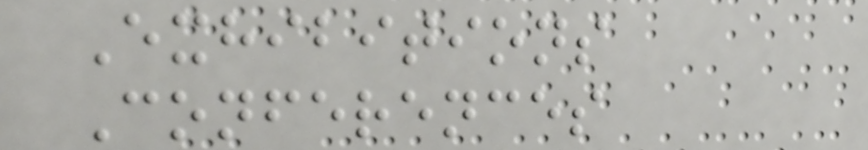Exhibitions
Conferences
